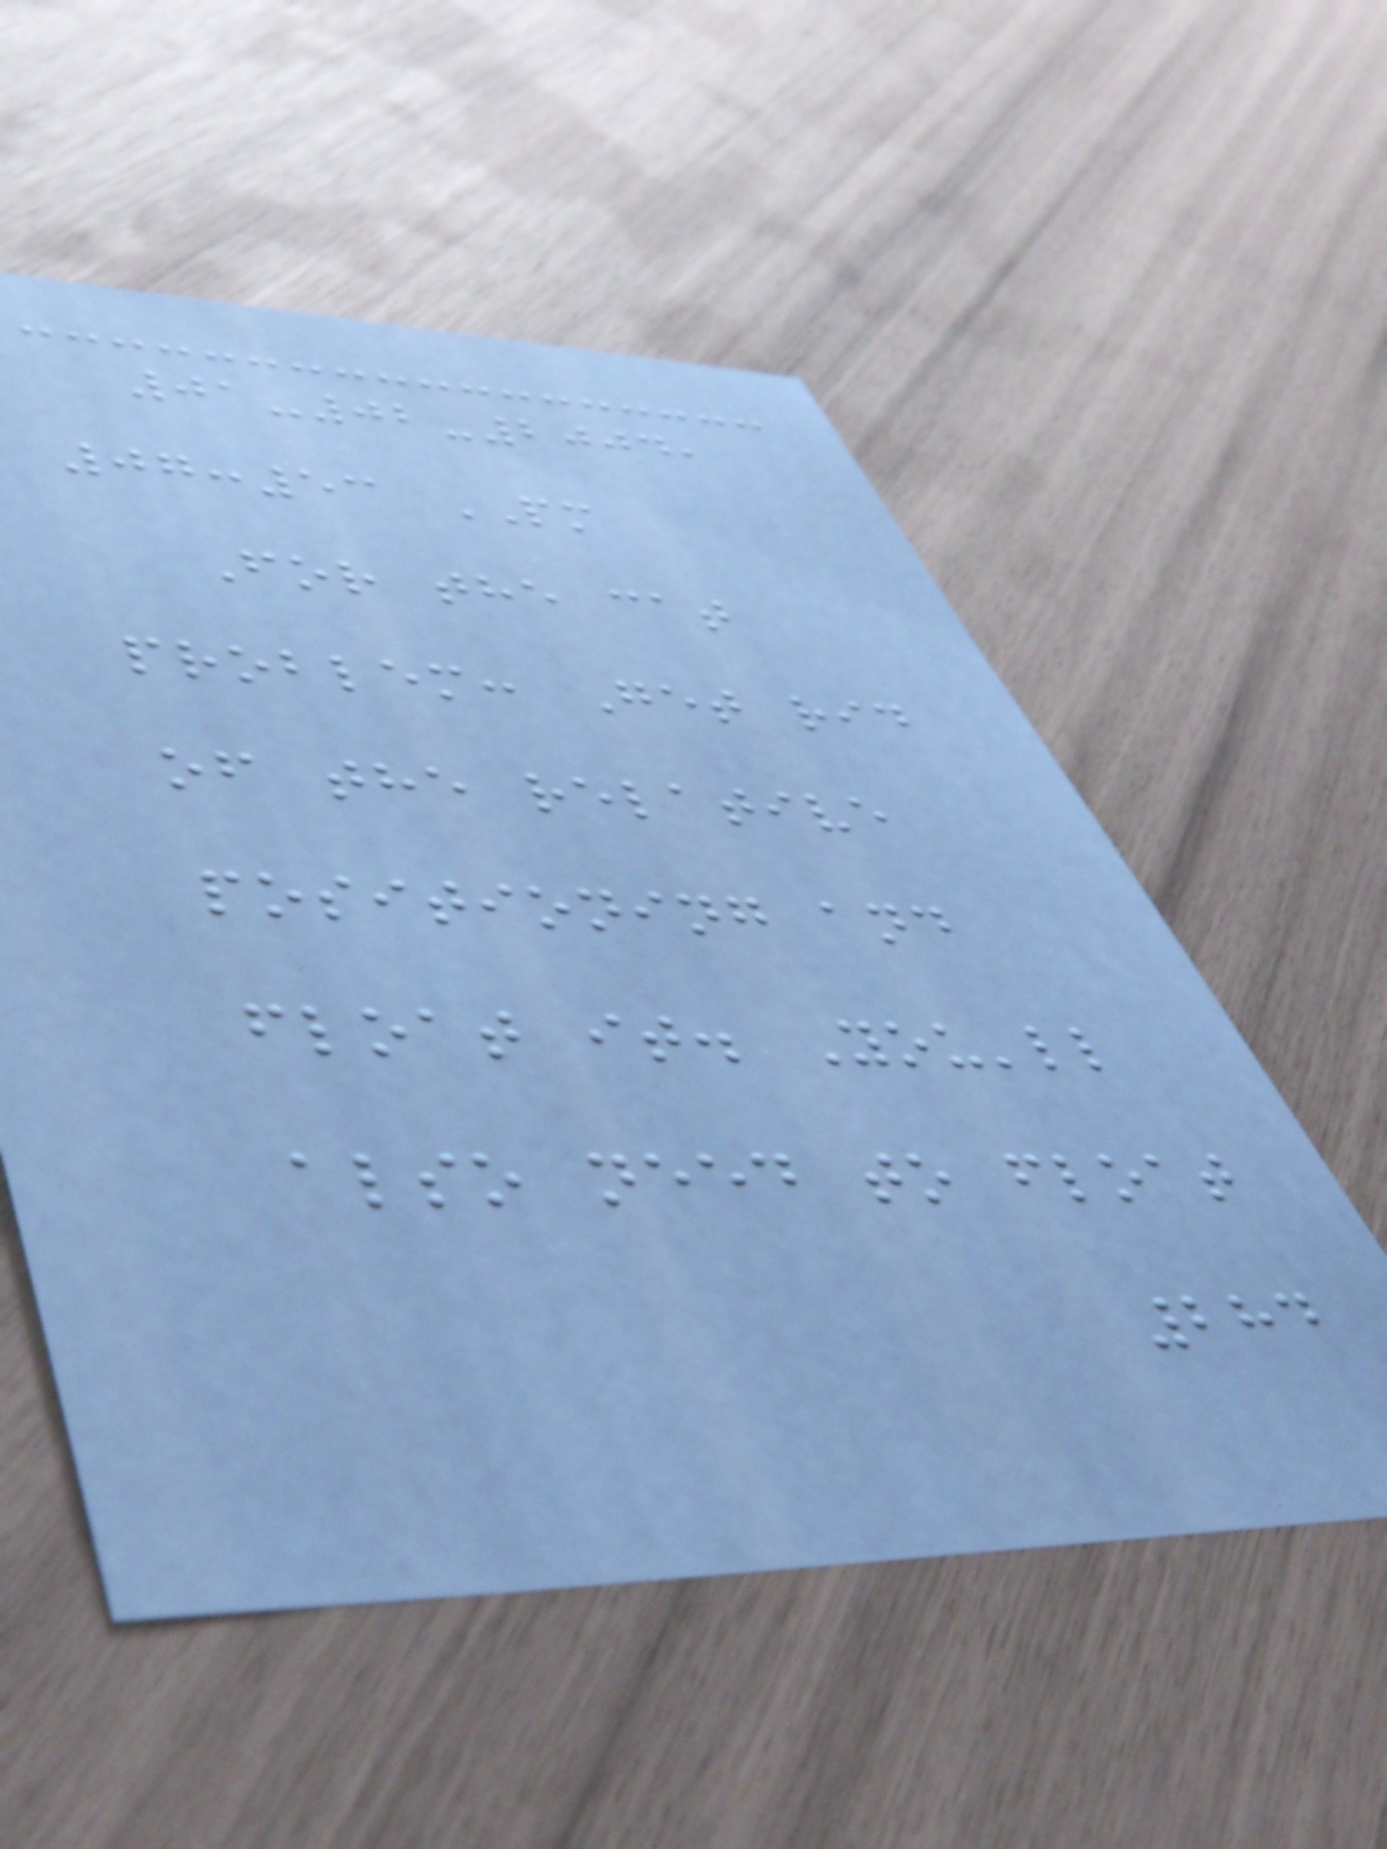01-02-2004,
07:53 PM
For the cat
problem: Get rid
of the relative
positioning and
float it. You'll
also need to float
284
